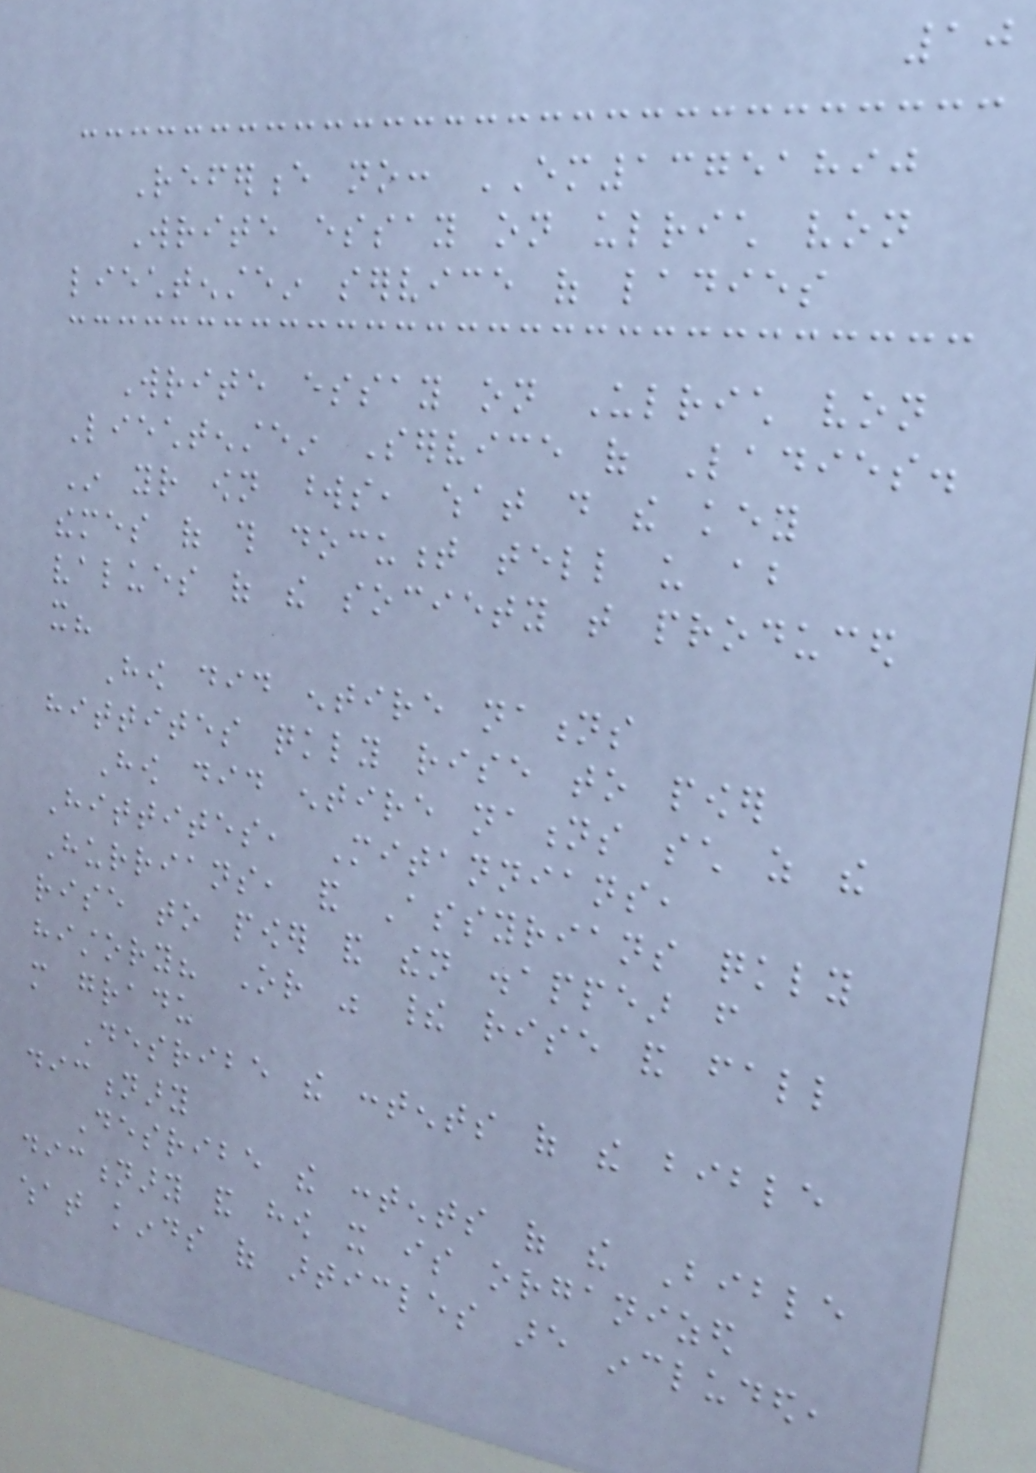10
Reference no: EM13751890
Write essay on ulrich von
liechtenstein service of ladies
Write essay on Ulrich von
Liechtenstein Service of Ladies.
In your own words, what do the key
themes of this document tell us about
values of the society that produced
it?
How did entire nations
hittites quickly rise to power
How did entire nations such as the
Hittites, Mitannians,
Hurrians, and Assyrians quickly
rise to power and then disappear from
history? Or was their rise and fall
more gradu
Desribe the contents of the bible
dictionary
Desribe the contents of the Bible
dictionary and how it is organized
what kinds of articles are included,
